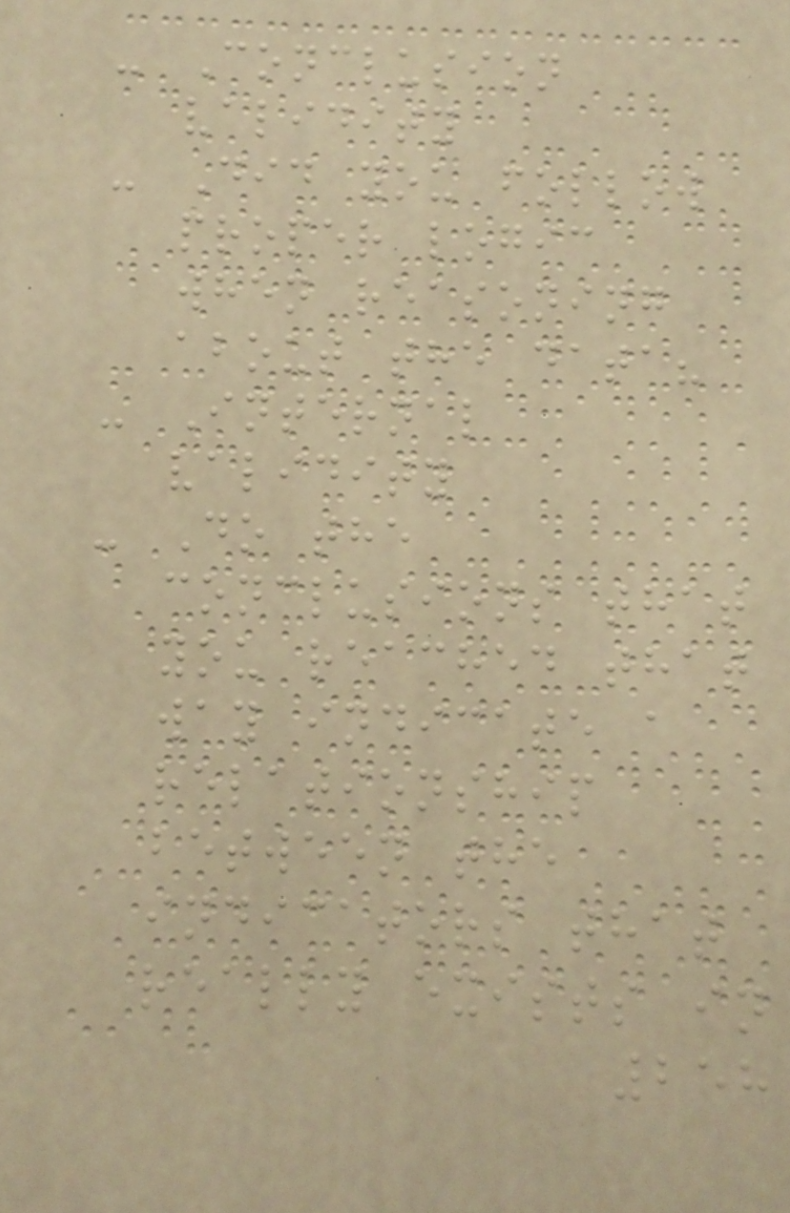- Conclusion
validity
- Did you follow
proper logic
when reasoning
about the data?
- Internal
validity
- Do the
conclusions that
you reached that
way indicate a
relationship
between the
indicators that
really exists in
258
